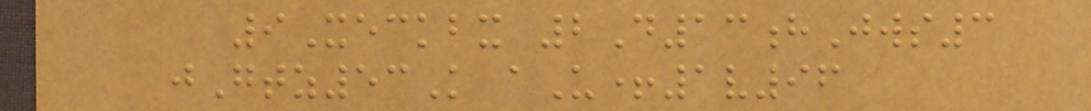9Xeckbx 2D13hJws3
jGtz53K aU+1v96
